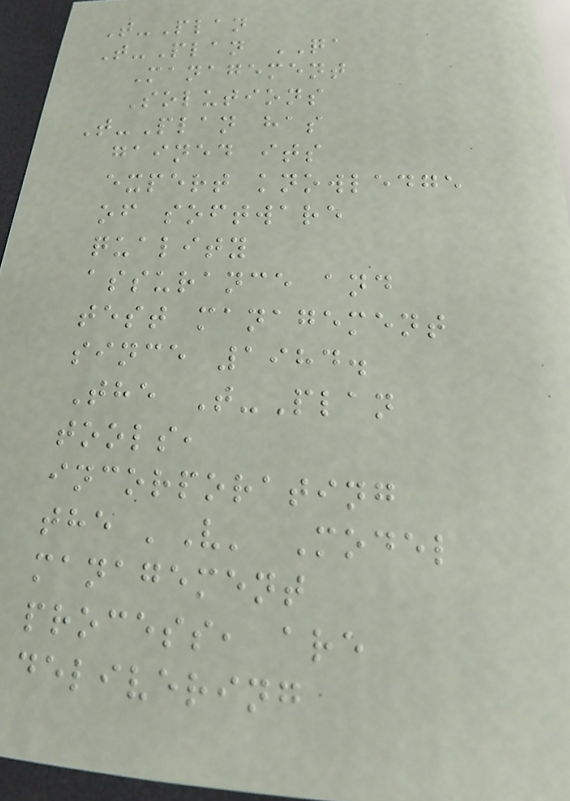T-Plan
T-Plan QA
Management
Solutions
T-Plan has
gained its
expert knowledge
of software
quality
assurance and
test management
since 1984.
The T-Plan
tools,
incorporating
the 'V' Model
management
process, are
delivering
